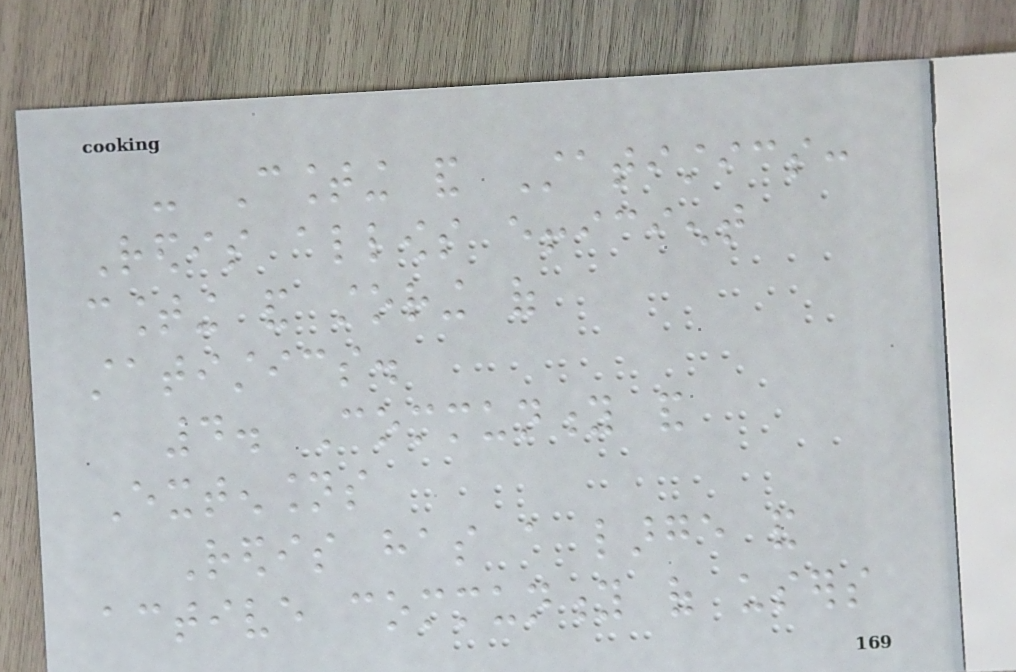- Counting and Statistics:
Redis allows efficient
counting and storing of
statistics.
4. Community and
Extensions
Redis has a large and
active community of users
